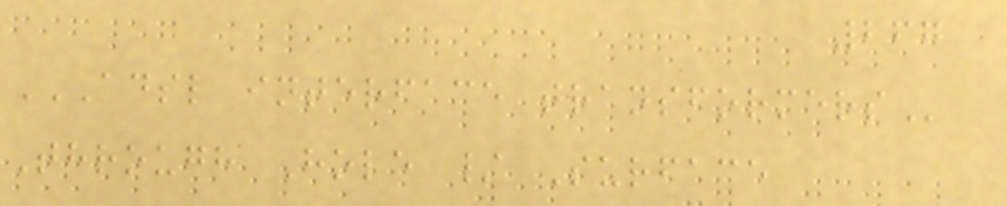267
ADSL INTERFACE TRANSFORMERS
Through Hole / Surface
